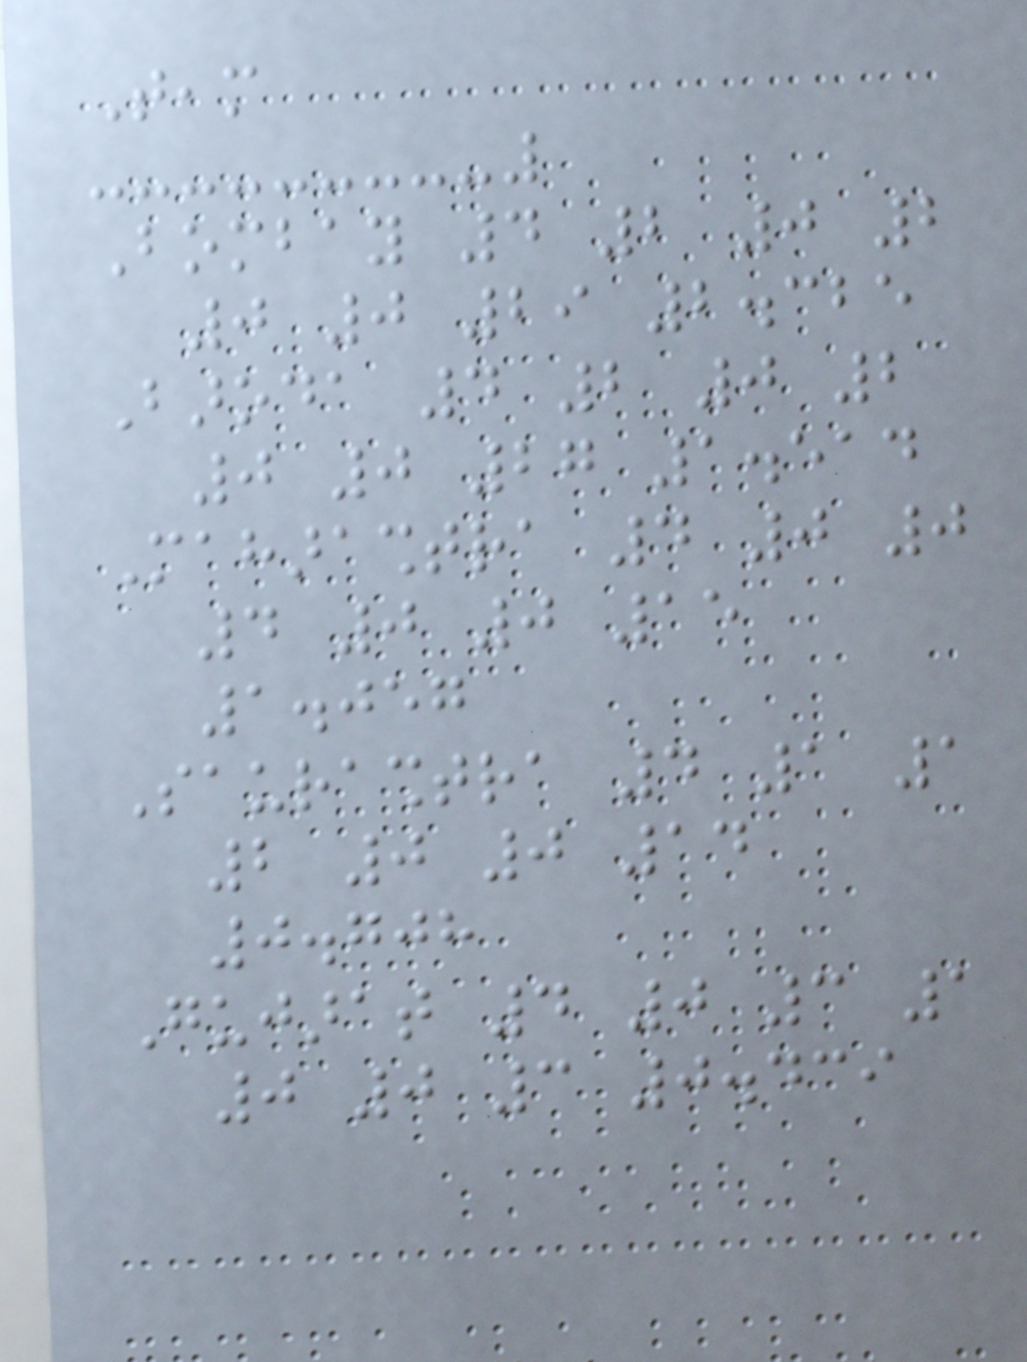Team
Bombay 4 2 0 2
0 0 29 2.325
Baroda 4 2 0 2
0 0 27 1.514
Maharashtra 4 0 0
4 0 0 15
1.057
Saurashtra 4 1 1
2 0 0 14
0.708
Gujarat 4 0 3 1
0 0 3 0.439
